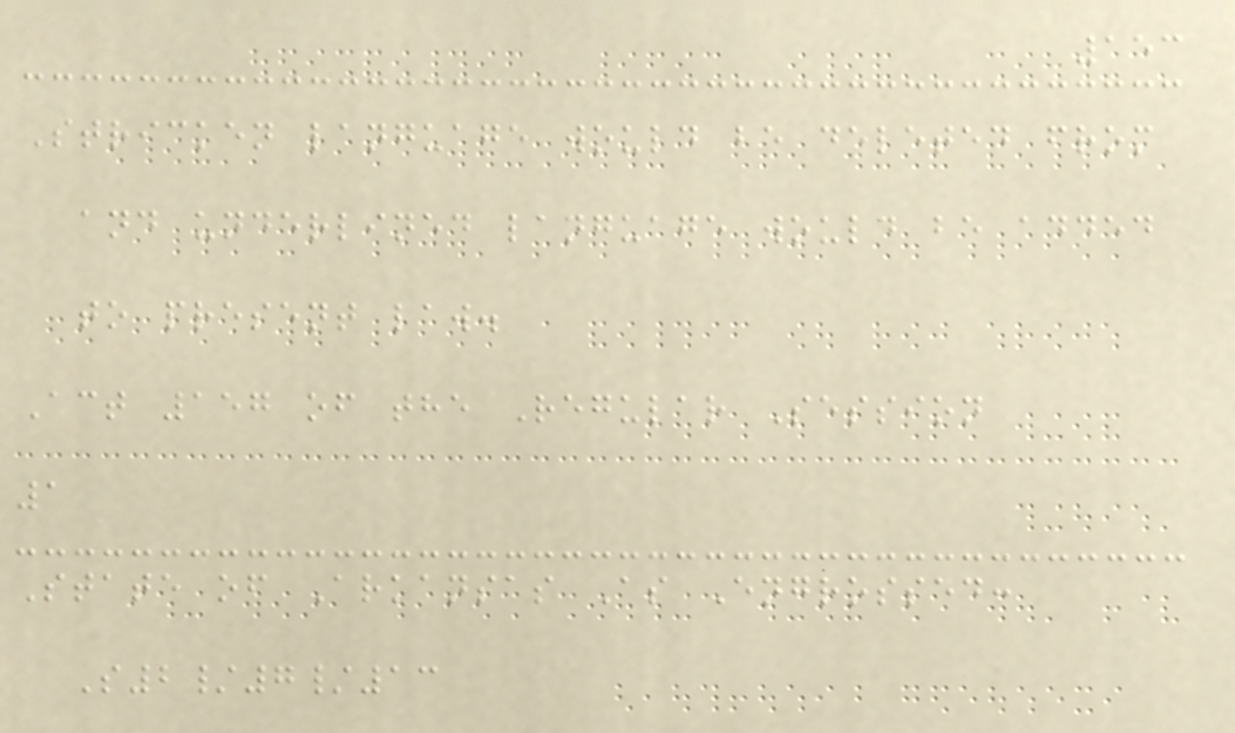153
Stricken language would be deleted from
and underlined language would be added
to present law.
Act 157 of the Regular Session
1
State of Arkansas As Engrossed:
S2/7/13
